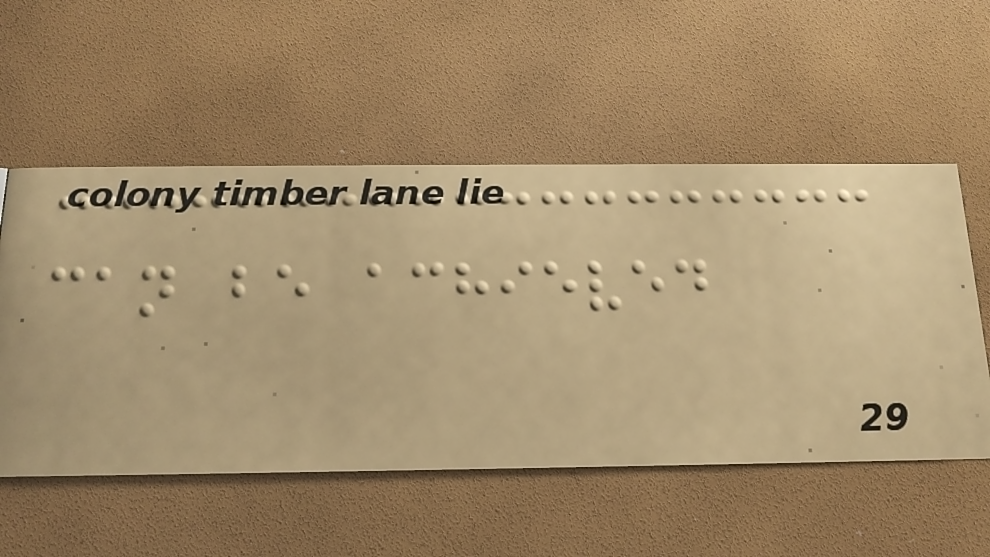can be achieved
